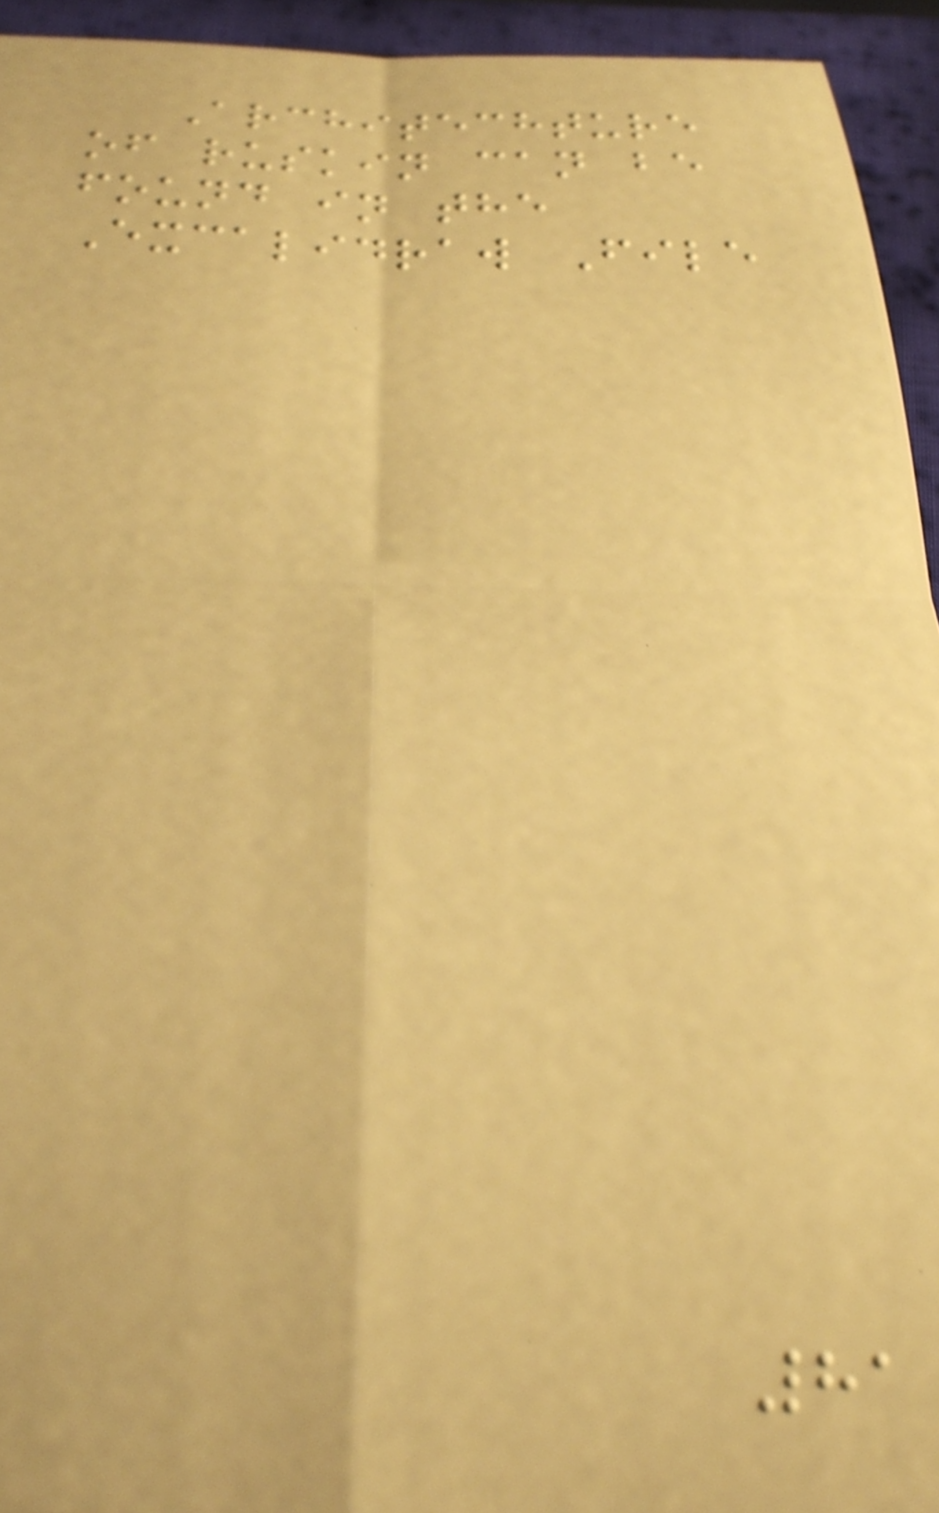Architechture
of ruskin can be
found in the
Excalidraw File
81
